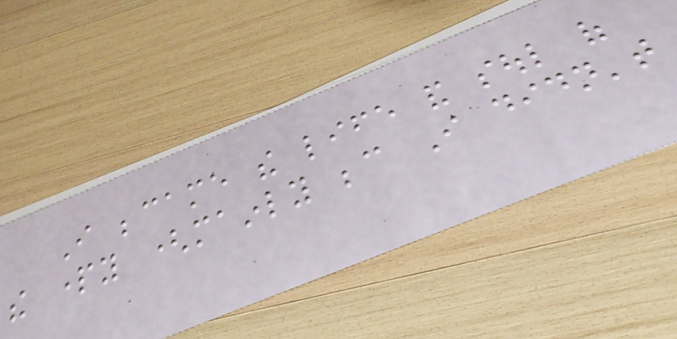I became the life and soul of
the party (mainly because I didn't
